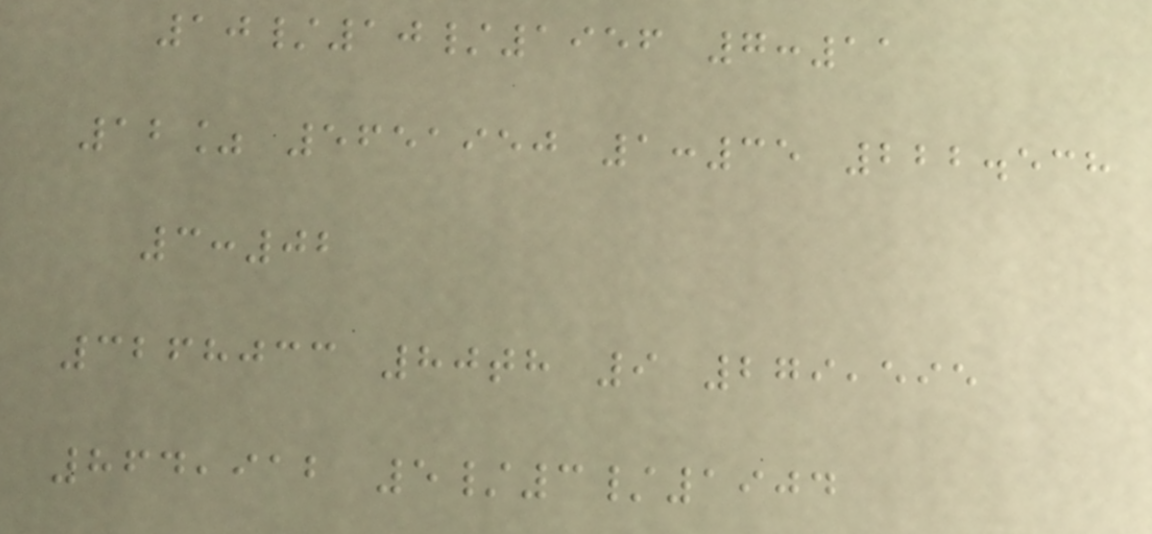10/10/1956 7:11
12% 5651950 1:35 222.538
3:02
3268033 80th 9 279,595
864,912 5/3/1904
